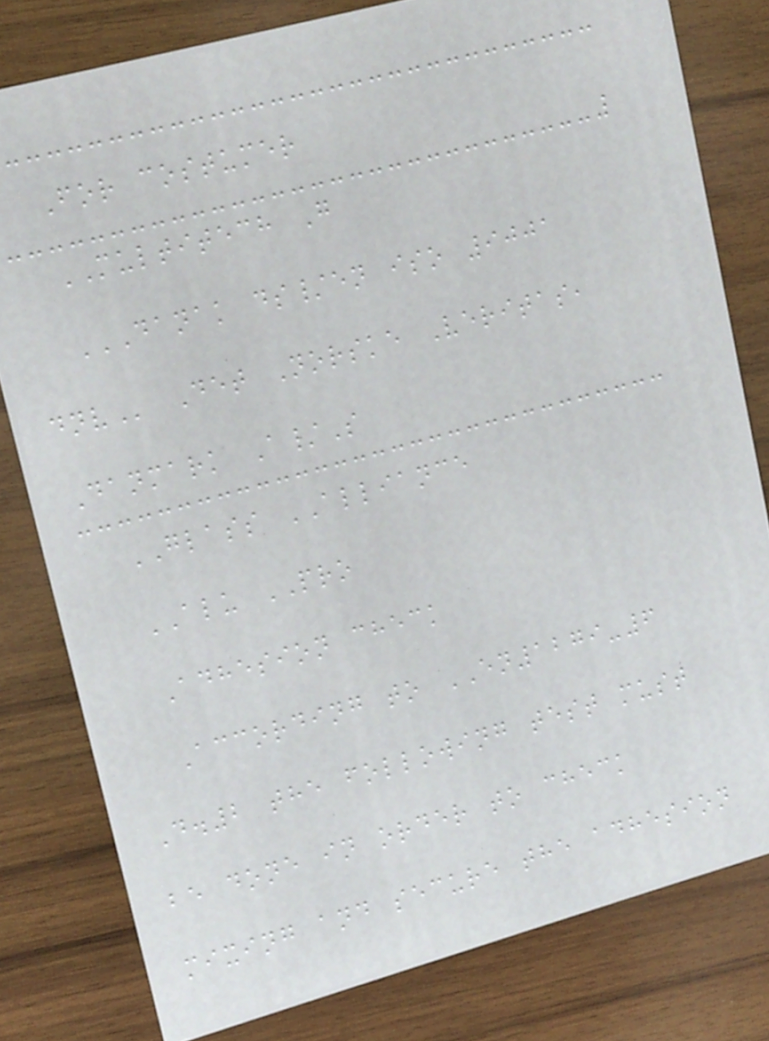For costumer
MULTITECH G
DANAK DS/EN ISO 9001
DNV Det Norske Veritas,
Danmark A/S
GLASS ALLIANCE
ALU PRO
Adhesion check
According to EN1279-6
D.2 the following test must
be done in order to check
mixing and secure the adhesion
